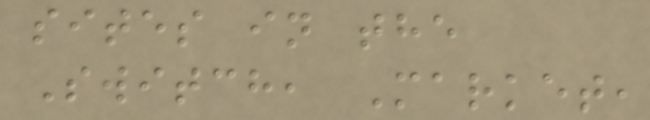sites in the
Switch, Market,
